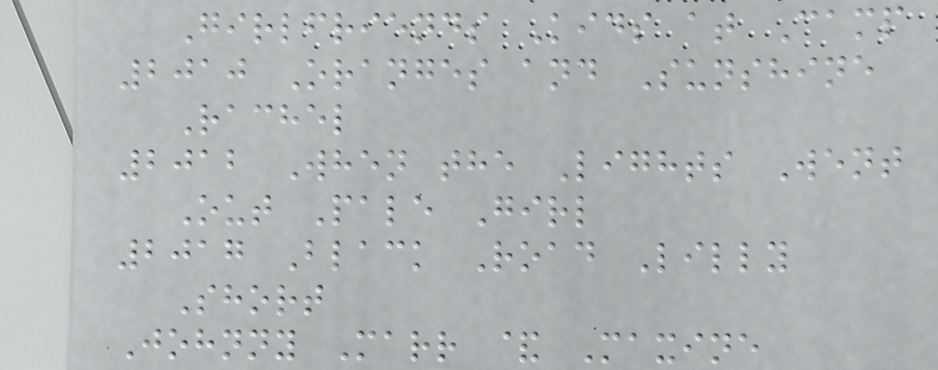Girlfriends Kids at Camp
2010 Oranges and Sunshine
Rachel
2012 When the Lights Went
Out Pale Girl
2017 Black Road Lilly
Short
Johnny Marr & Maxine
